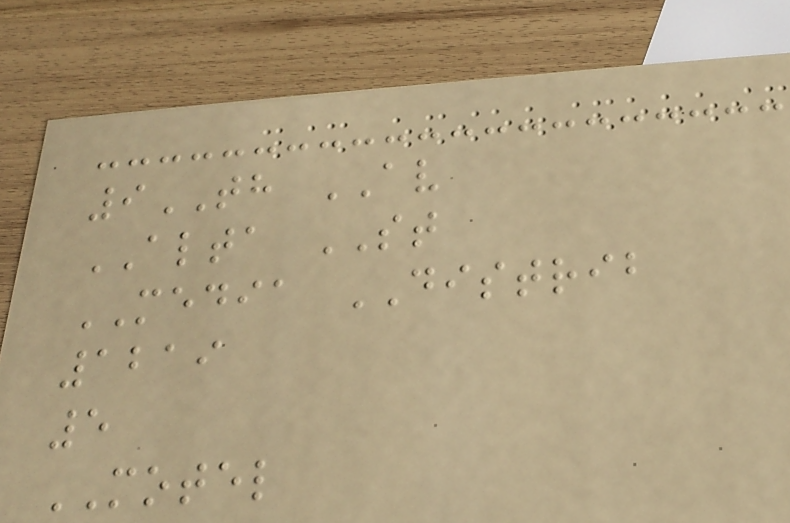9TH AV
ALTA ST
MEDIA DISTRIB
1219
5
MOTEL
